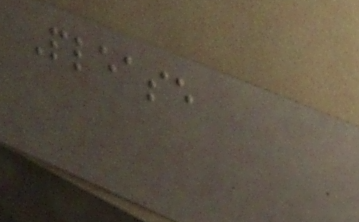Please
